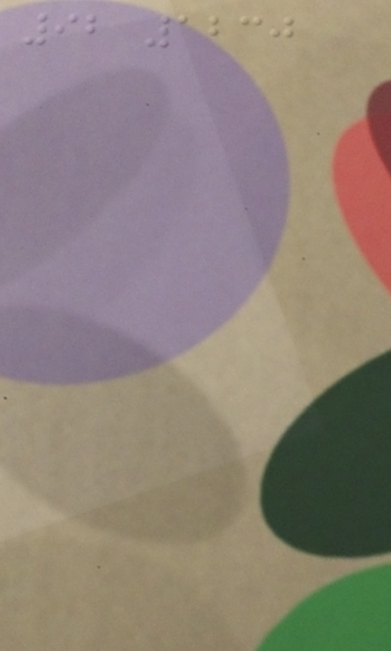92 1230
